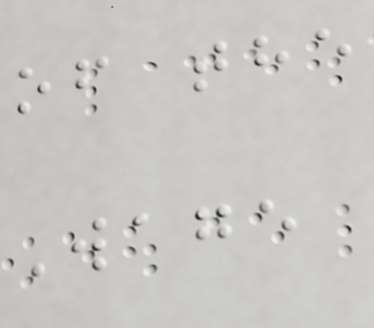of the
Wage
